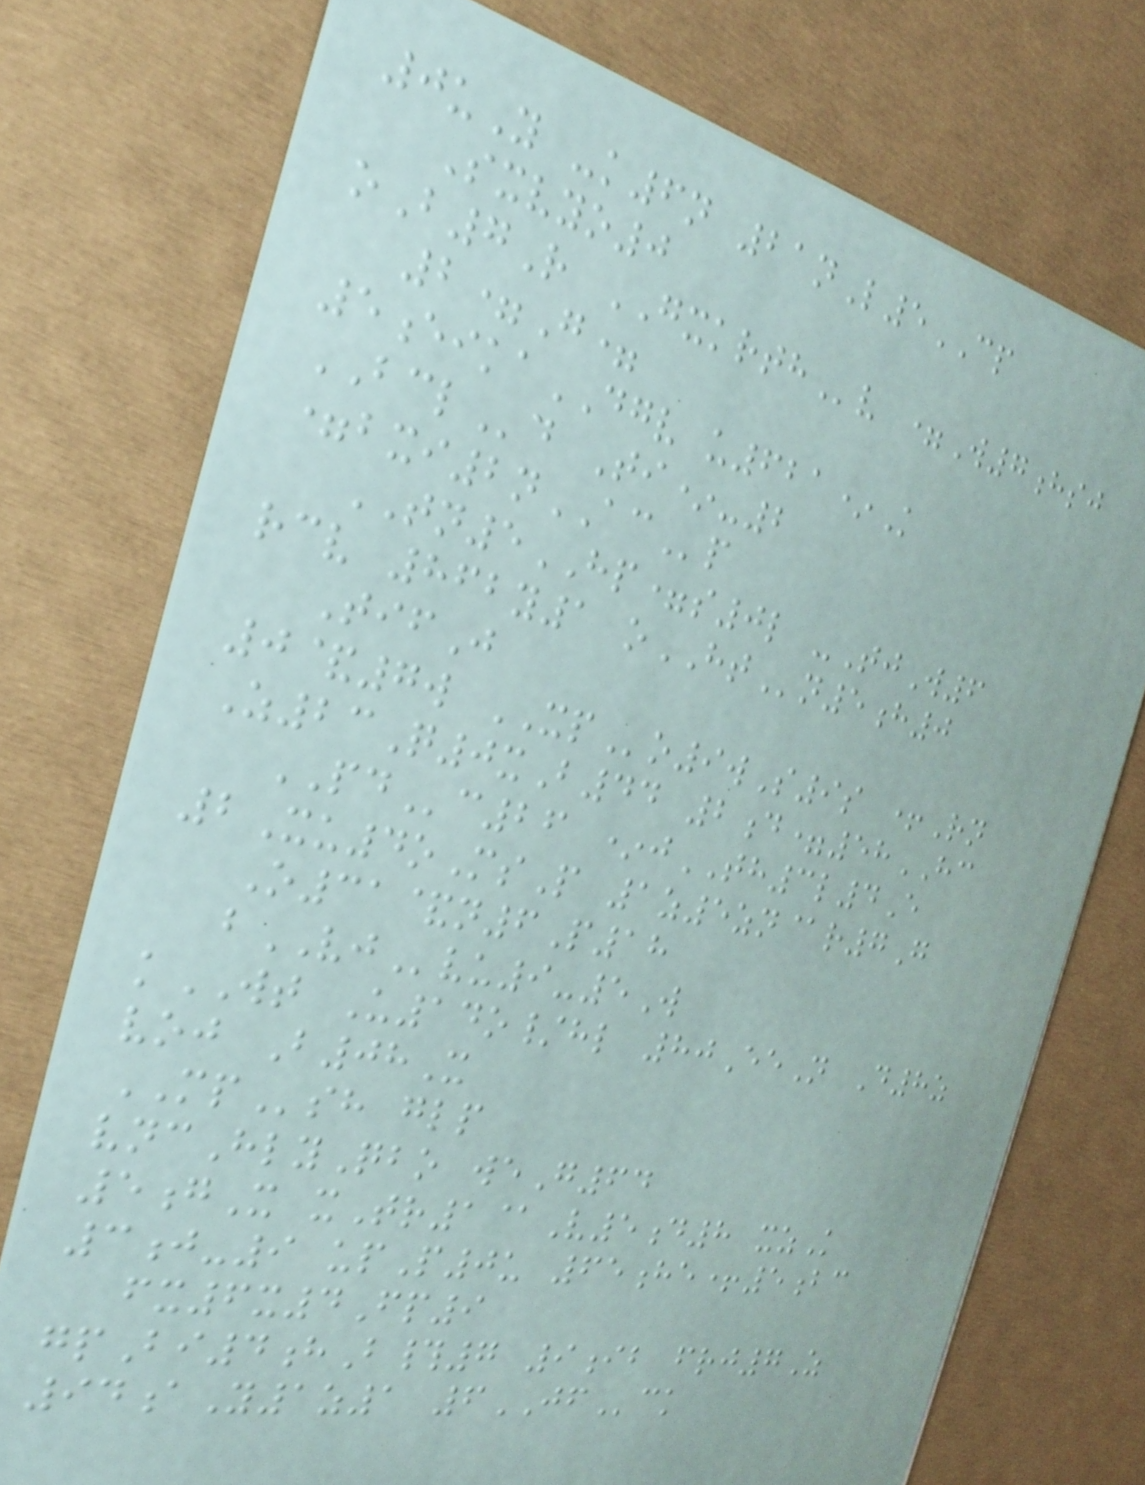0uY -k6n 21nL5CP
Sxvyo0
oB7R GXKRTHv =W7hsj
2=G=
5eikaDGV u621*K
BCLd Ti*-2
=bxi2nACp
TN5HP=s0l -TjW6
rcv 862y1 oHTn5h0
TifJ
0&7w XPo9wS9s +Rn
Z23Q0xB44 2d=58HC
PDc26 *jTH3l4E
2Xu4oMsP 1z5zn@r7G
O31&n6P18
bVJvu9-5W
kWT U14o/hl 80EeN D8z
voj B08X
MPsh glp
vncHlyQbo weG64
5gX xTr1@V5d8 xzK
3j-9 upP0u 65he+5bc
fx6x4Fp9
gpBi4hB#7 9ib frj7Z
94aY1z1 6JFck
